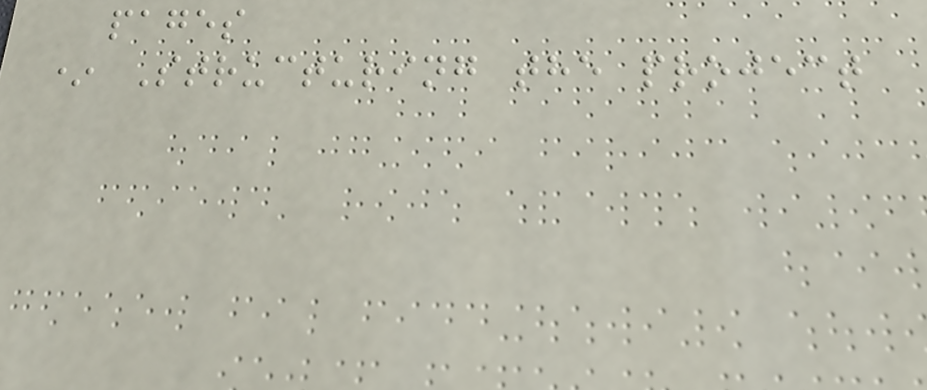pages
* Structuring the project
